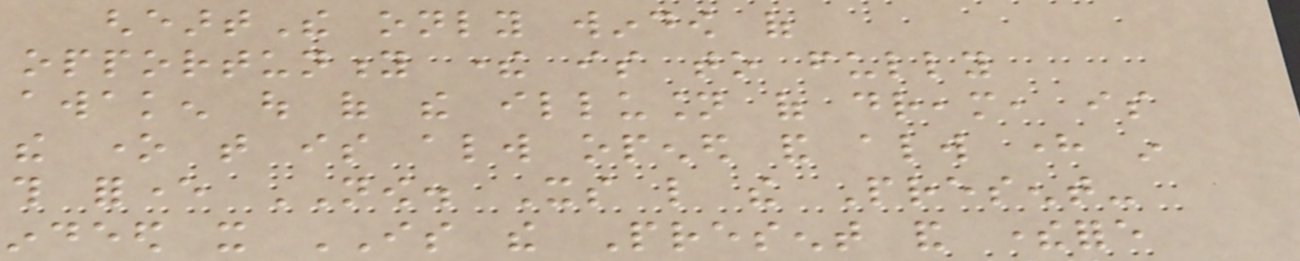gheartThe only window of
opportunity there is to fully
awaken out of the illusion of dream, is
the one that is always opened and always here in
this forever NOW. Its like the Present-
indeed it IS the Present and therefore
